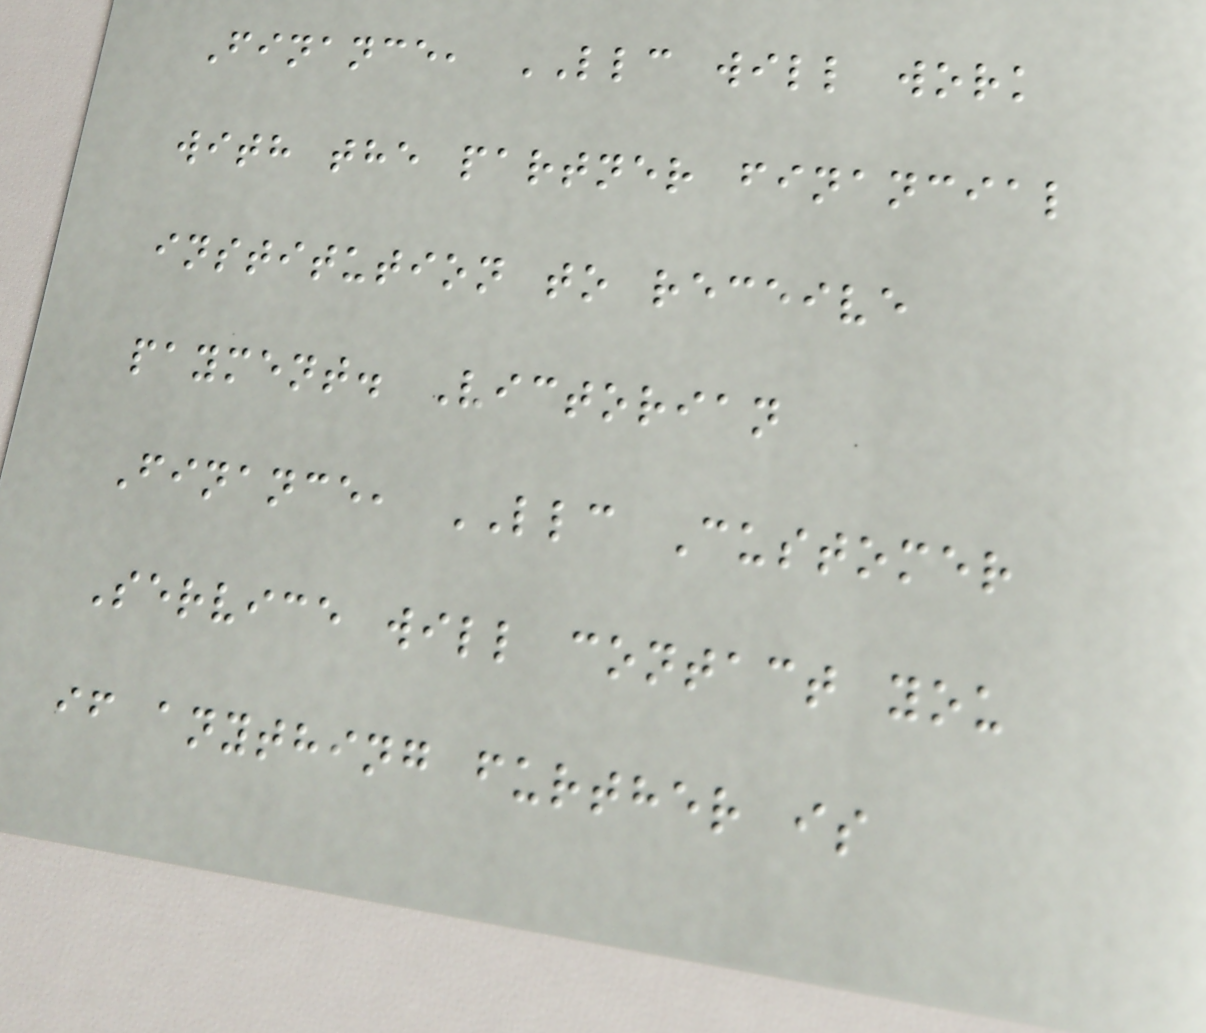Finance, LLC will work
with the partner financial
institution to receive
payment. Victorian
Finance, LLC Customer
Service will contact you
if anything further is
